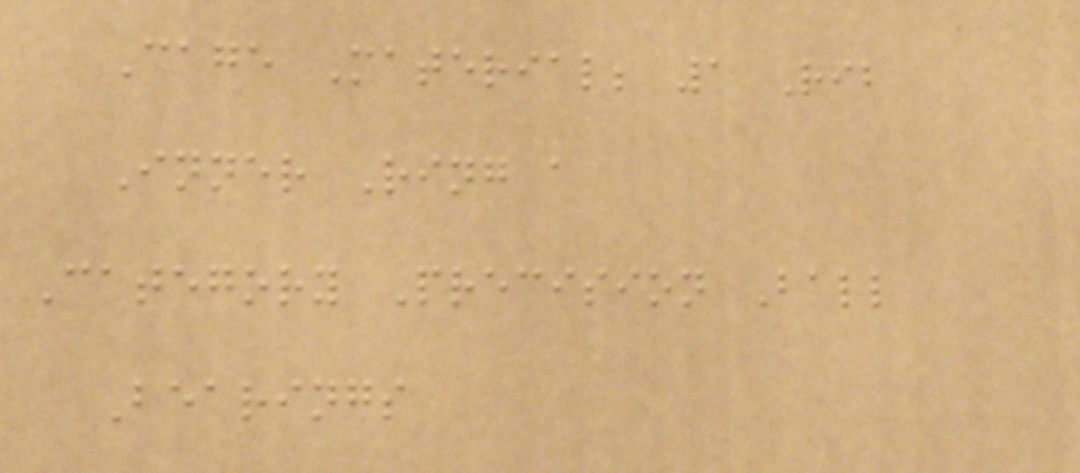Cage Material; 1 Rib
Inner Ring a
Category Precision Ball
Bearings
